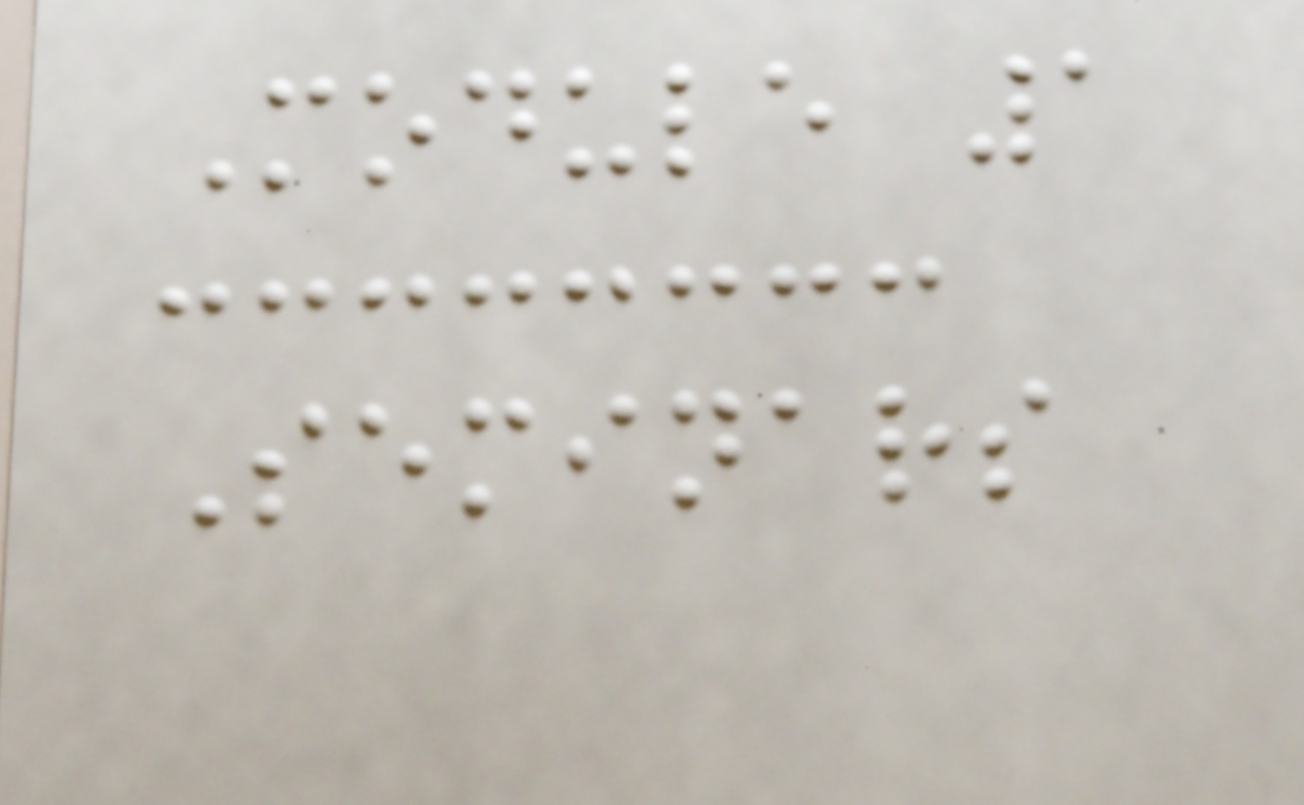Module 1
Seminars
